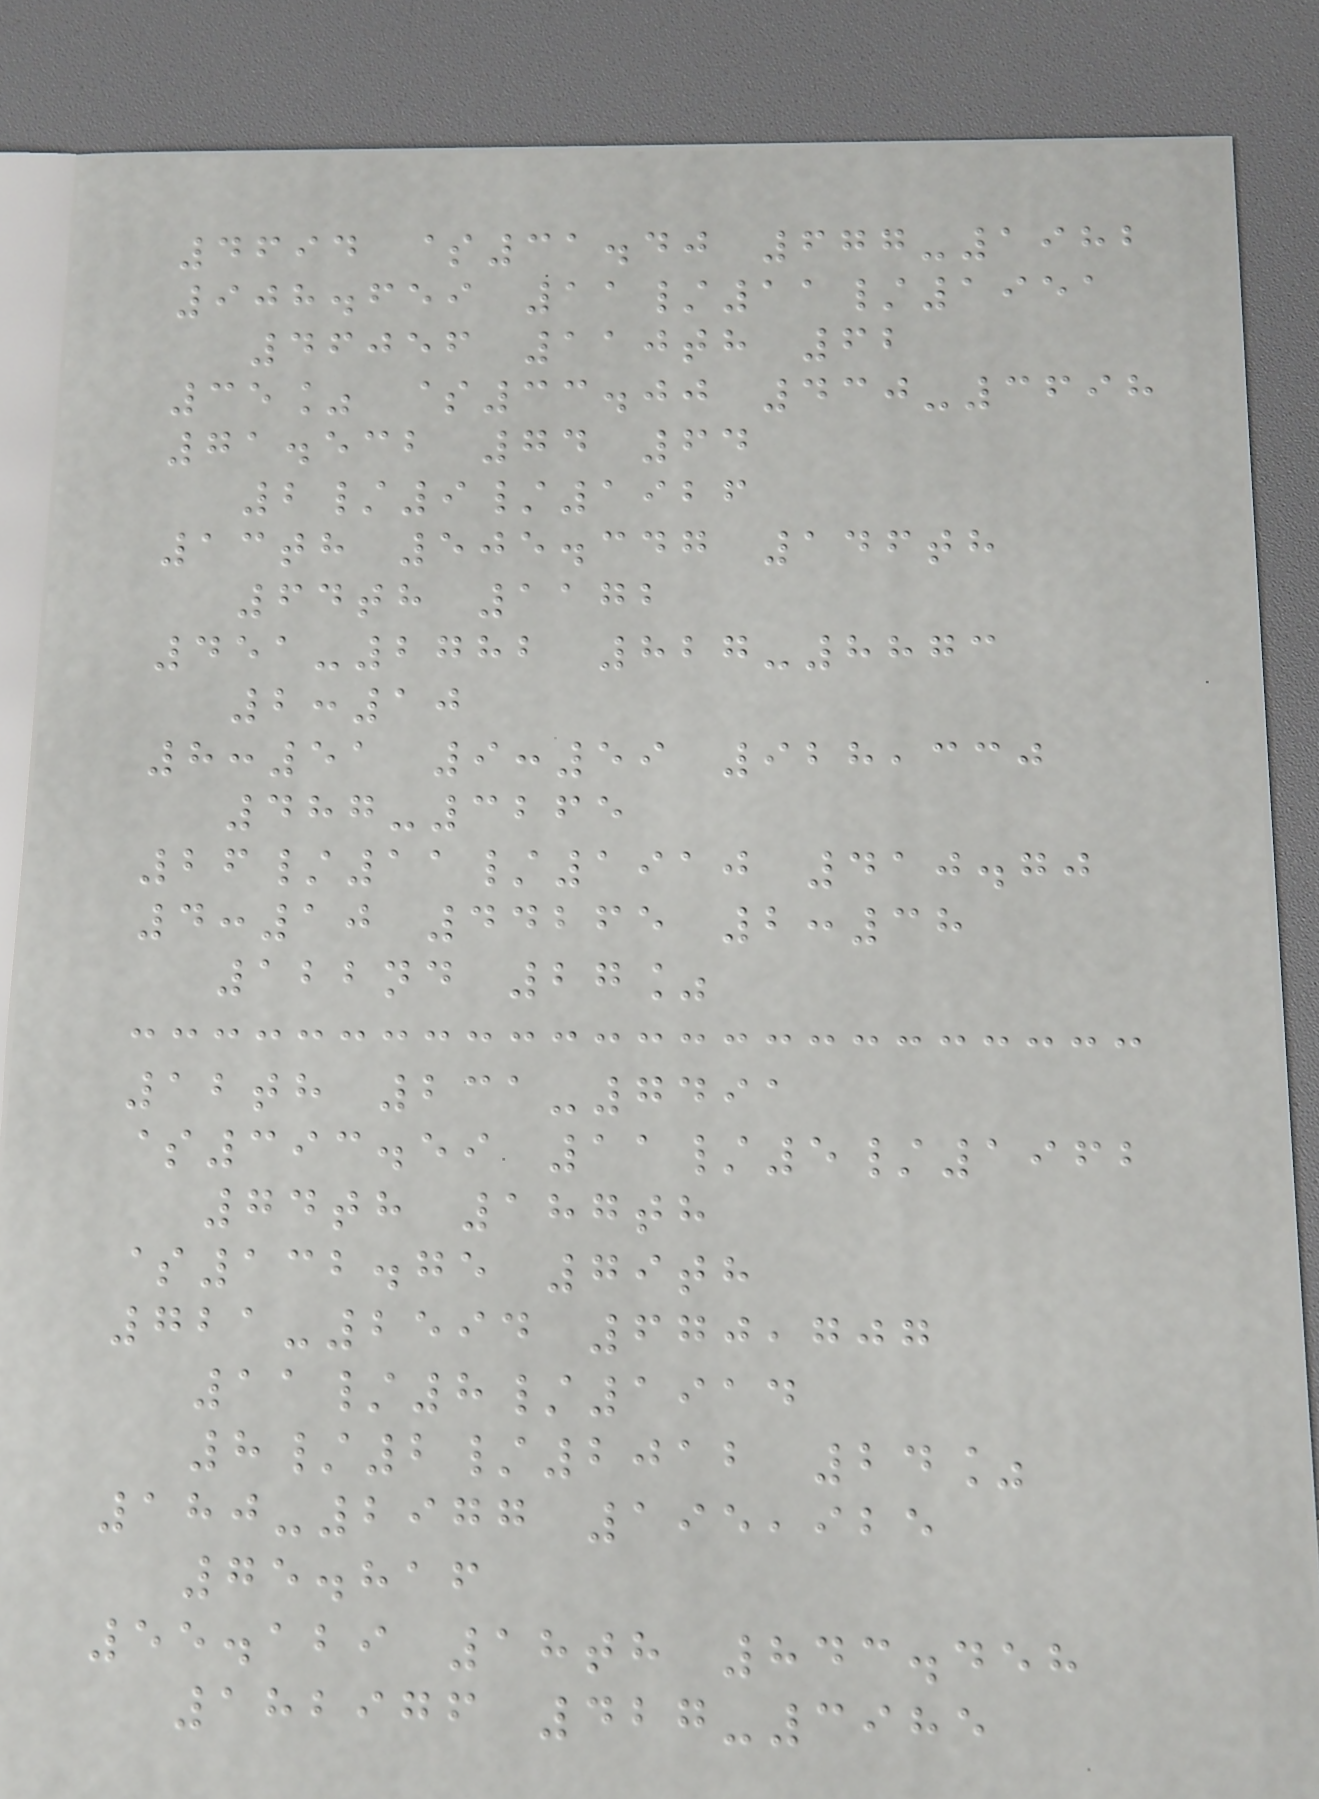4694 $31.40 677-1982
908.659 11/11/1951
46056 110th 62
35% $33.00 430-3698
71.532 74 64
2/9/1926
13th 505.347 146th
64th 1172
451-2782 827-8873
2:10
8:51 9:59 928,330
487-3265
26/11/1910 410.70
4:10 44265 2:38
122nd 27%
12th 231-7491
$393.59 11/5/1962
74th 187th
$132.75 79th
721-2594 670,707
11/8/1914
8/2/2012 24%
180-2977 195,925
75.816
55.129 18th 843.458
182976 427-3985
